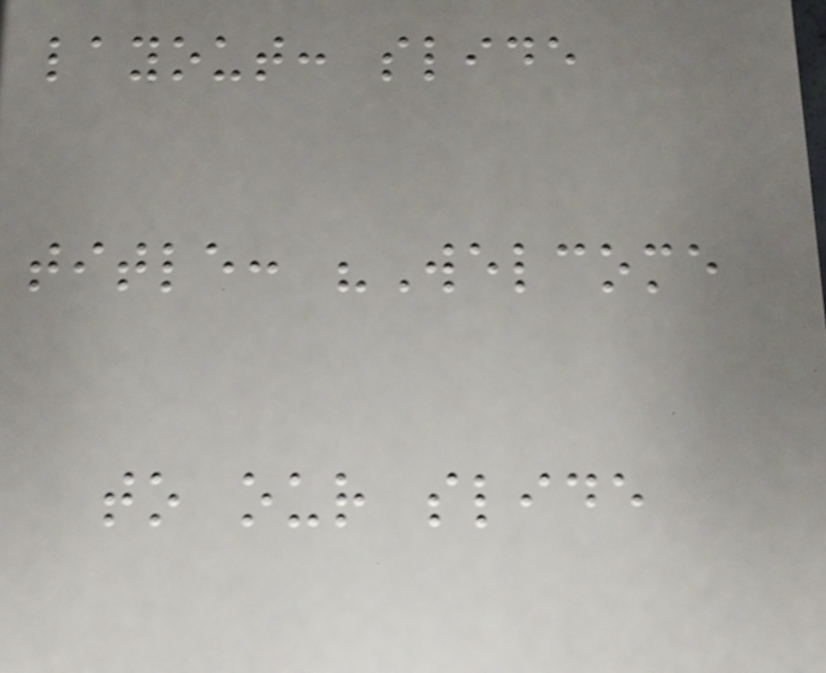layout: slide
title: "Welcome
to our slide
